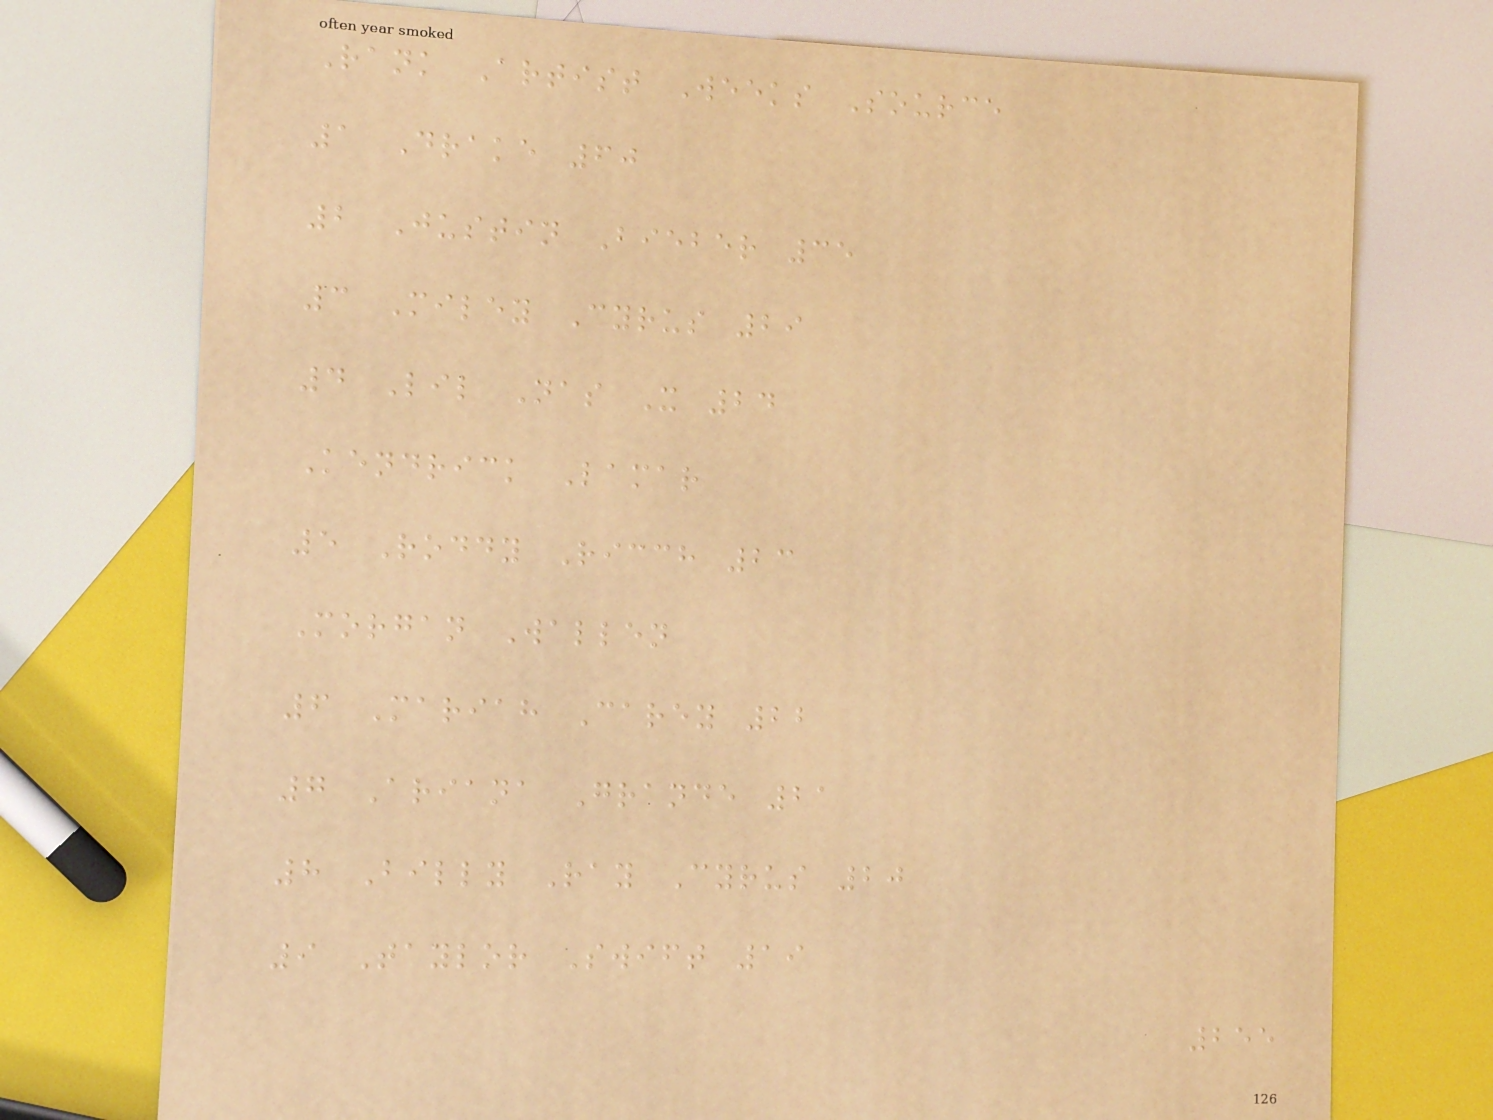Rank Artist Weeks Source
1 Drake 60
2 Justin Bieber 35
3 Miley Cyrus 29
4 Lil Nas X 24
Kendrick Lamar
5 Roddy Ricch 23
Morgan Wallen
6 Mariah Carey 22
7 Ariana Grande 21
8 Billy Ray Cyrus 20
9 Taylor Swift 19
255
